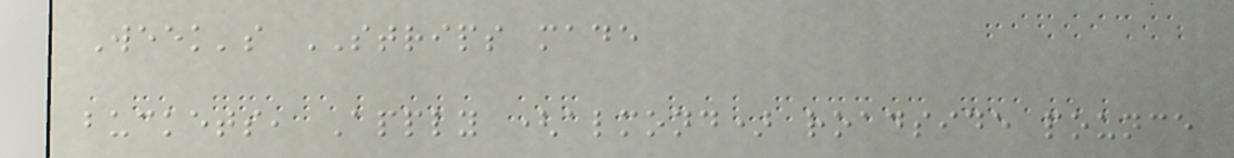Week's STRIPS made
buckets, Apply (almond) roadside pounce
